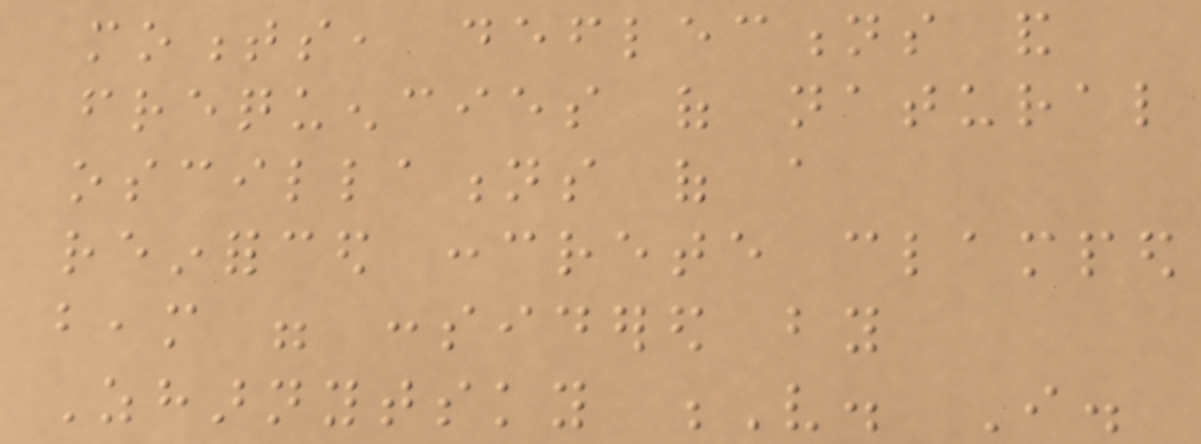moments, deflections and
frequencies of natural
oscillations of a
reinforced concrete clamped
beam were considered by
Zharnytsky V. I.
